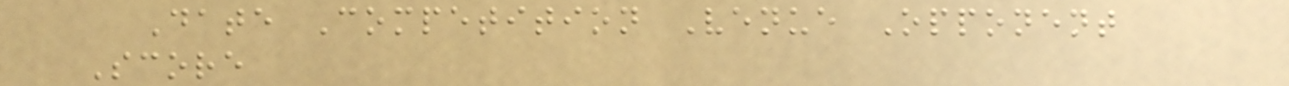Date Competition Venue Opponent
Score
